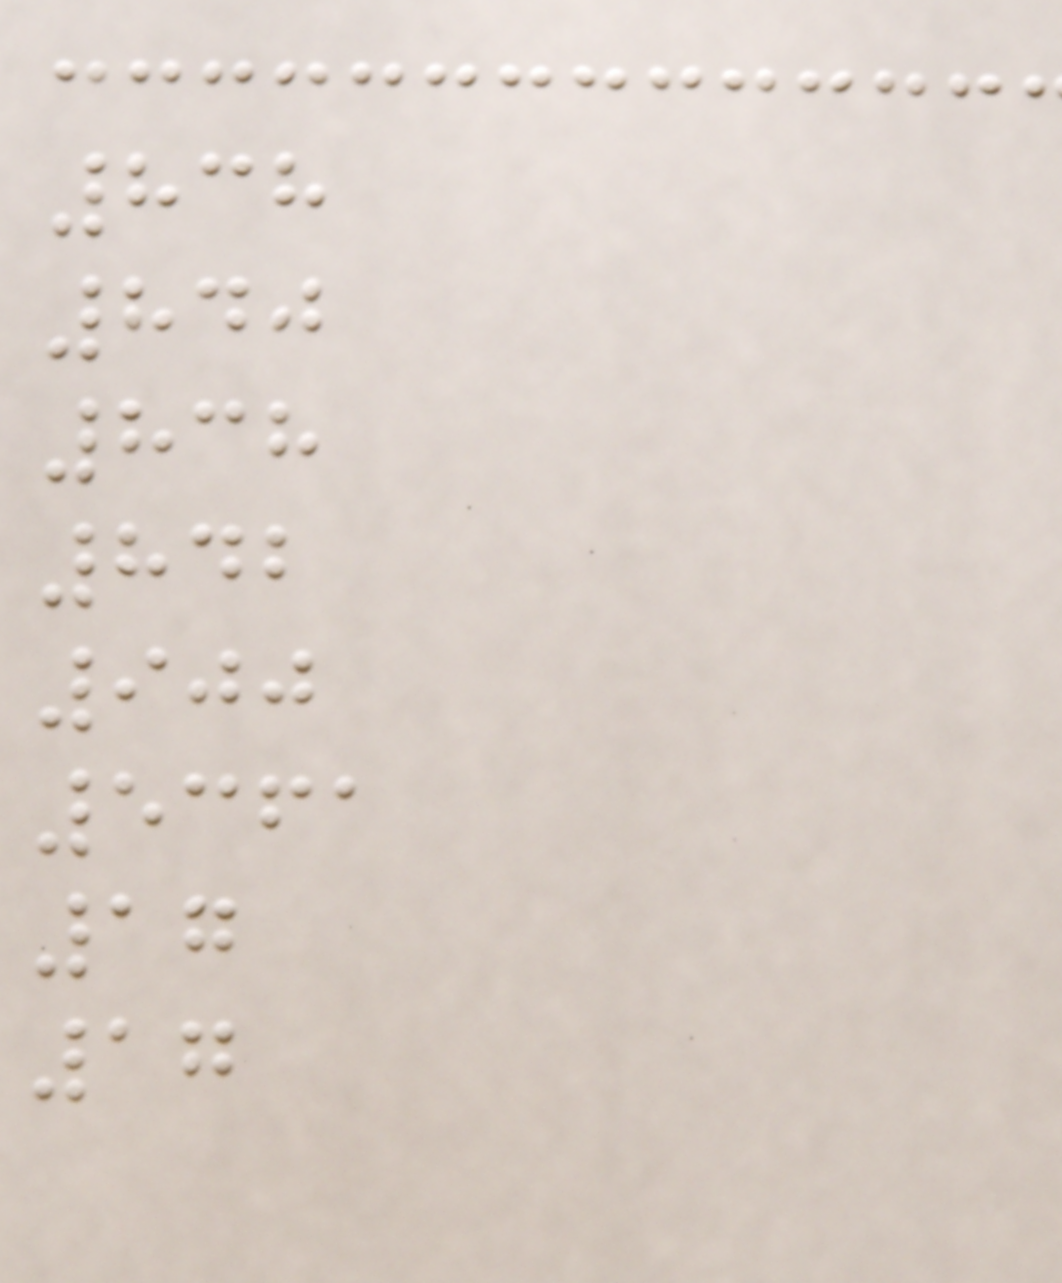838
840
838
842
900
5361
17
17
